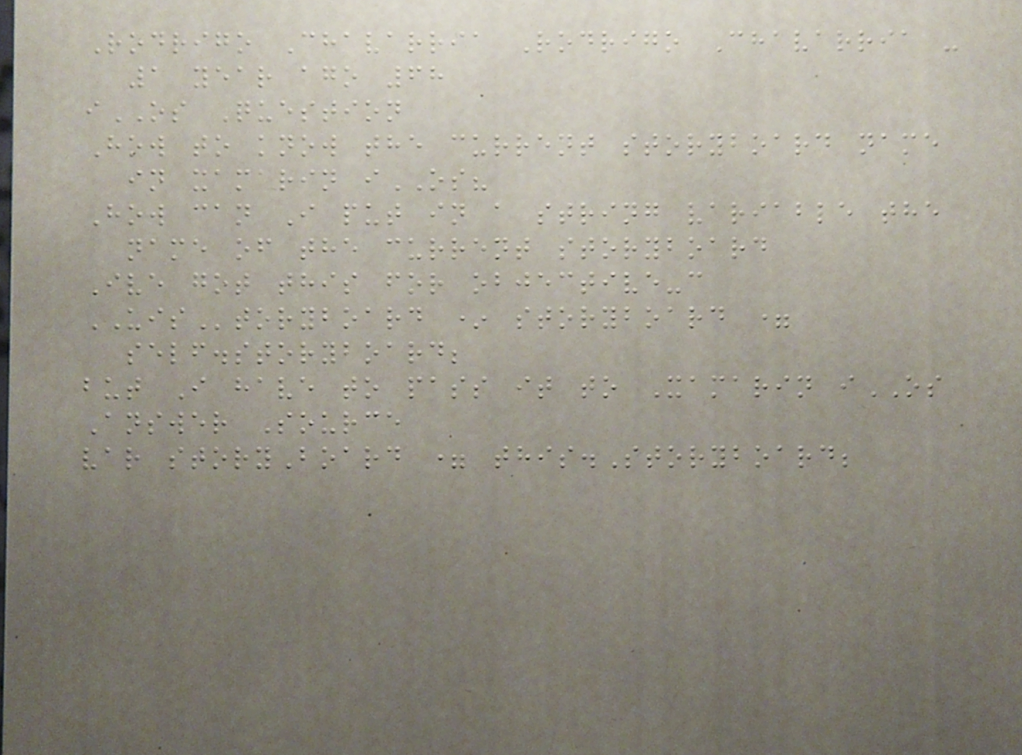Rodrigo Chavarria Rodrigo Chavarria -
1 year ago 68
iOS Question
How to know the current storyboard name
in xamarin iOS?
How can I put in a string variable the
name of the current storyboard
Ive got this for objective-c
UIStoryboard * storyboard =
self.storyboard;
but I have to pass it to Xamarin iOS
Answer Source
var storyBoard = this.Storyboard;
